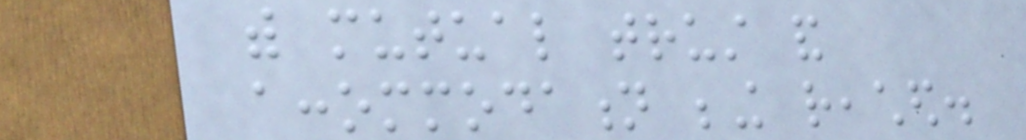with mutual trust and
accommodation being reached.
